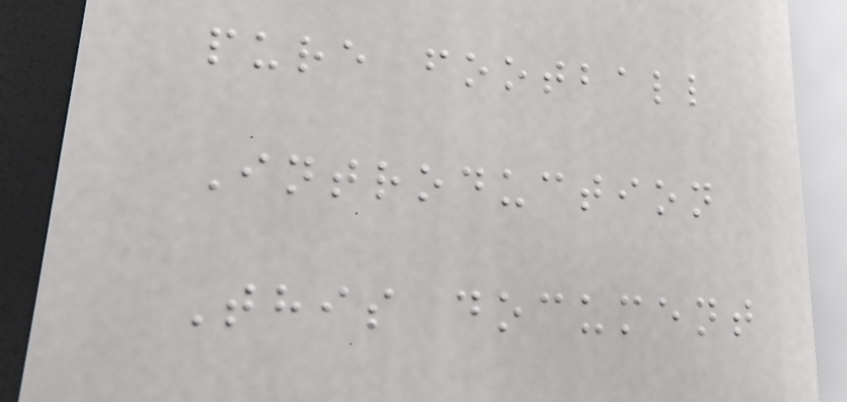pure football
Introduction
This document
